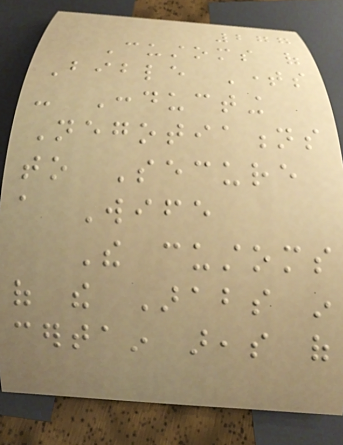277
Customs of
Bible Times
- Conducting
Negotiations
to Secure
a Wife
The customs
of the Arabs in
certain areas of
